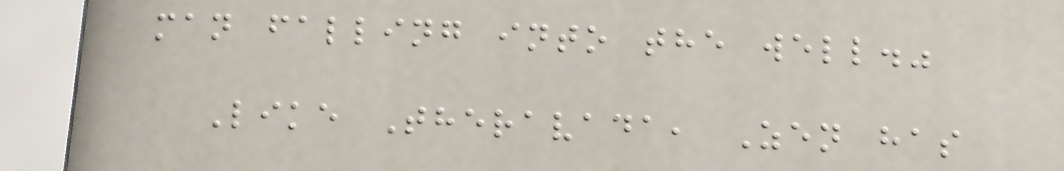man falling into the well."
Like Theravada, Zen has
